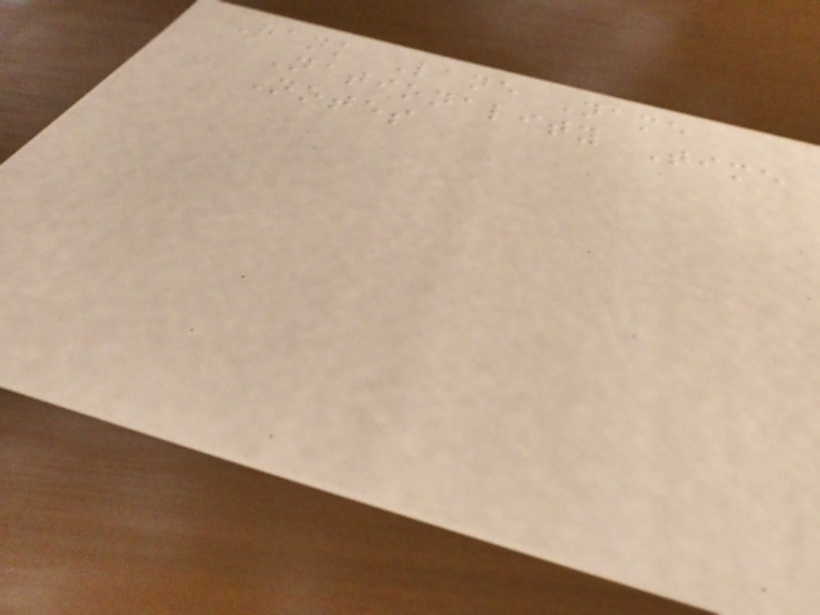Rank Lane Name
Nationality Time
Notes
